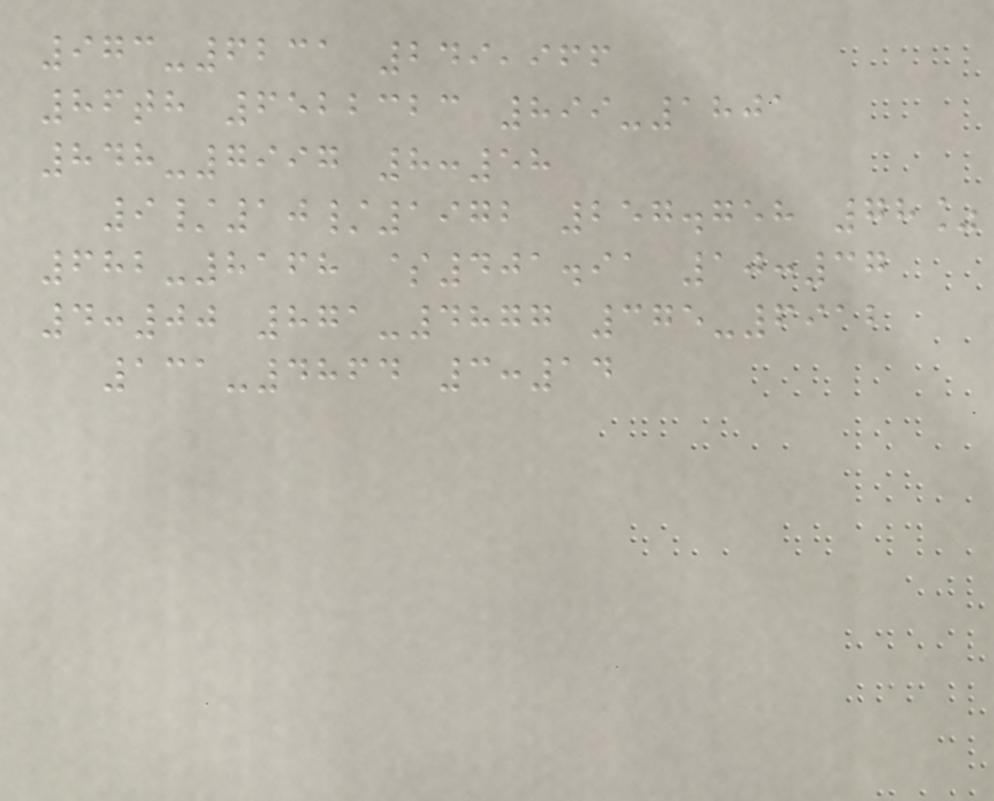973-6231 249,966
86th 6522323 899-1801
848-7997 8:58
9/10/1972 257.758 78%
682-8168 $401.91 10:37
4:00 871-4877 375-6912
131-4864 3:14
